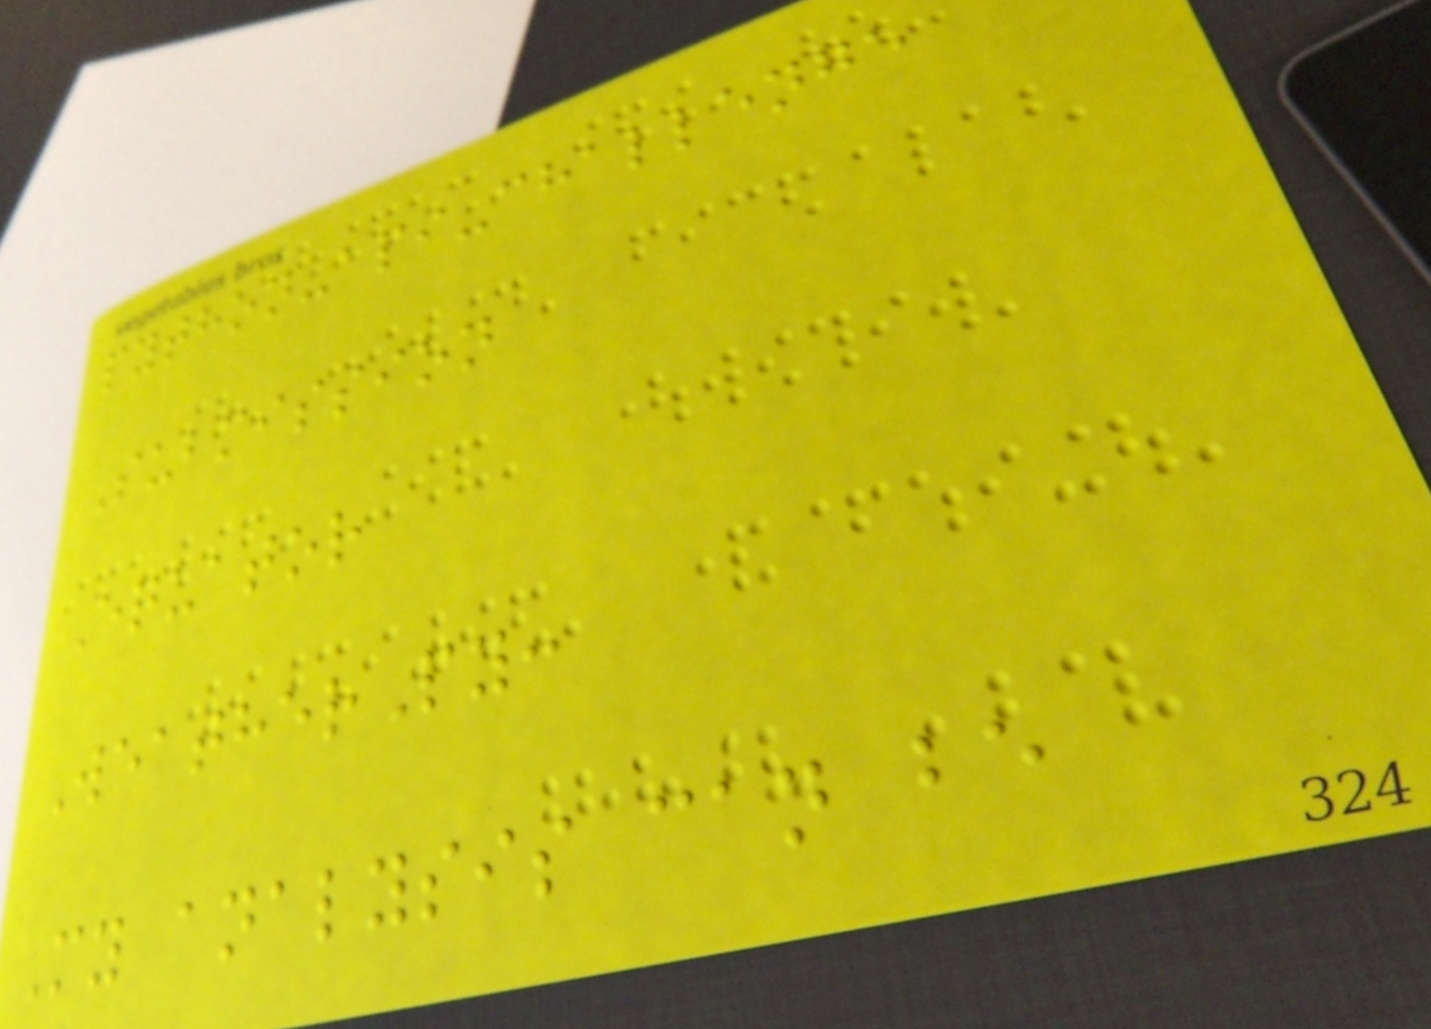python-api-challenge
Submission
Equator
WeatherPy:
My analysis can be
